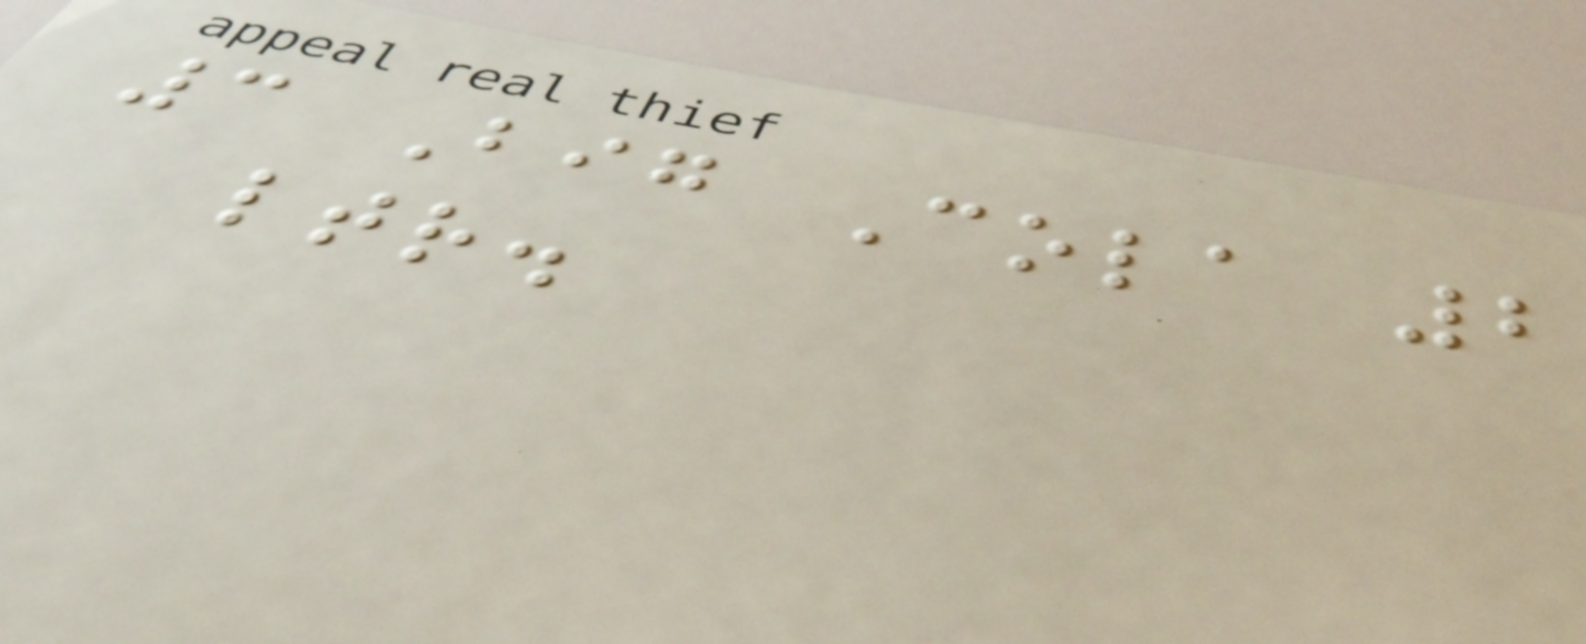3 Big Cola 2
ltr.
